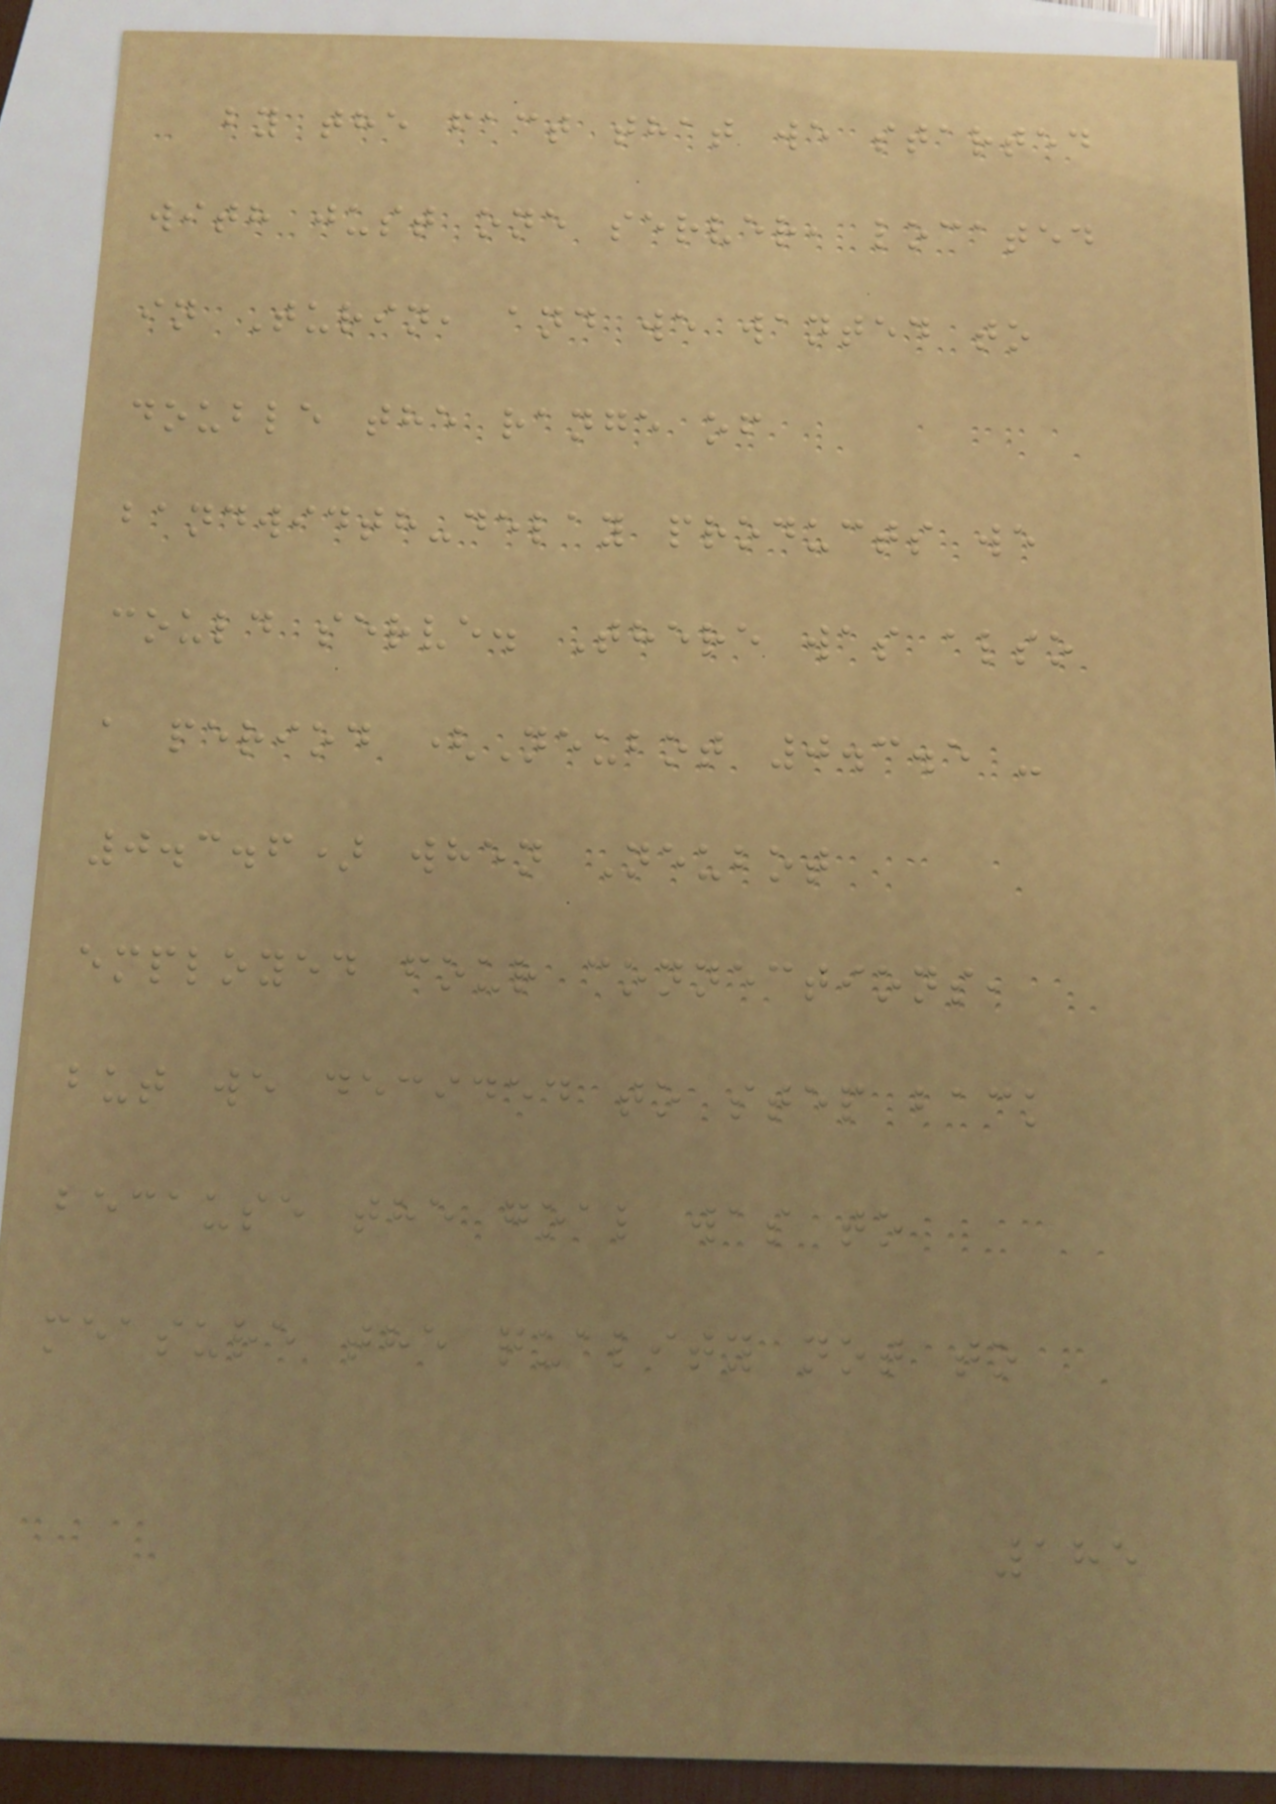by the fact that we started
with just one server, located
in Turin, and we wanted to
double the range of
bandwidth-delay products we
could serve. There was also
a period (Neubot 0.3.5 -
0.3.6) when Neubot
employed four connections,
but we decided to step back
because the goal was to
measure the quality not to
185
